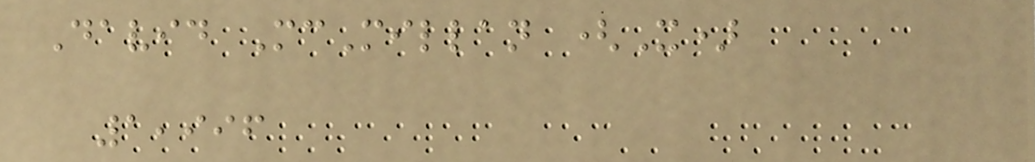David McMillan (X)
1,996
